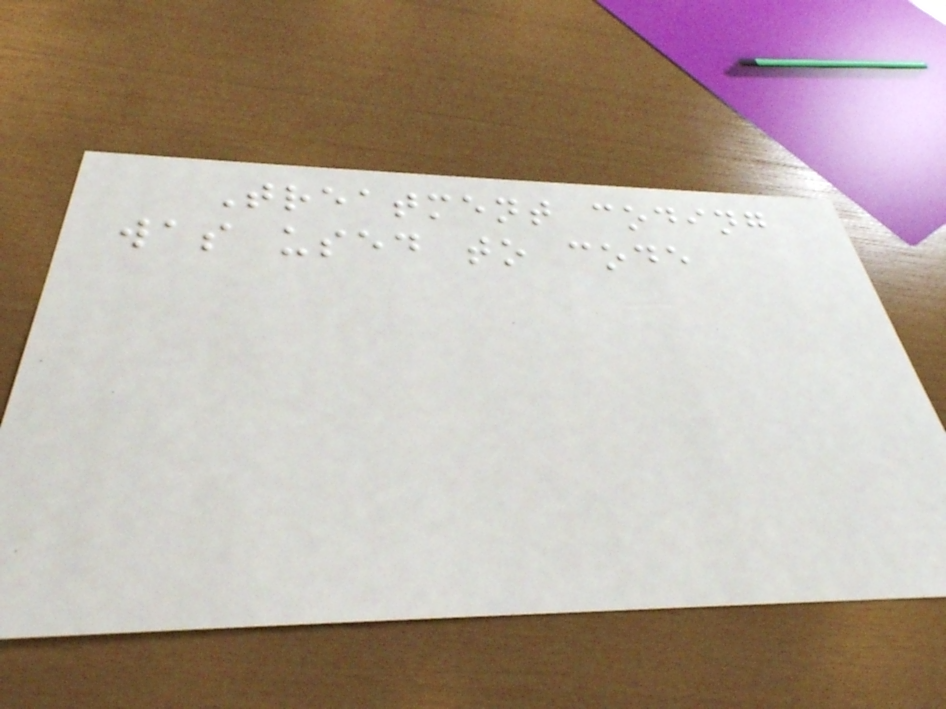Treatment coding
was used to code
